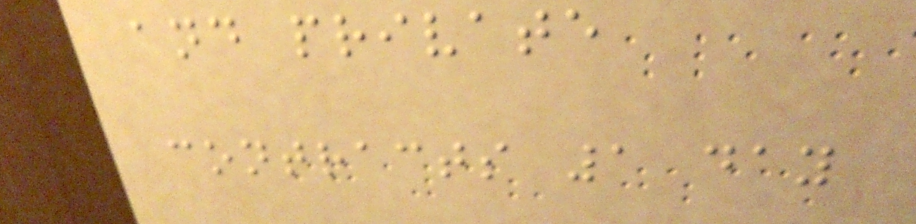and private
contracts 1 day
